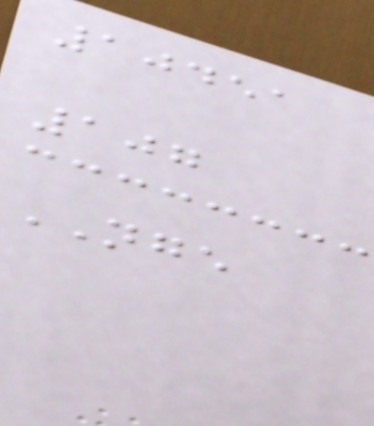10451
107
NGE
